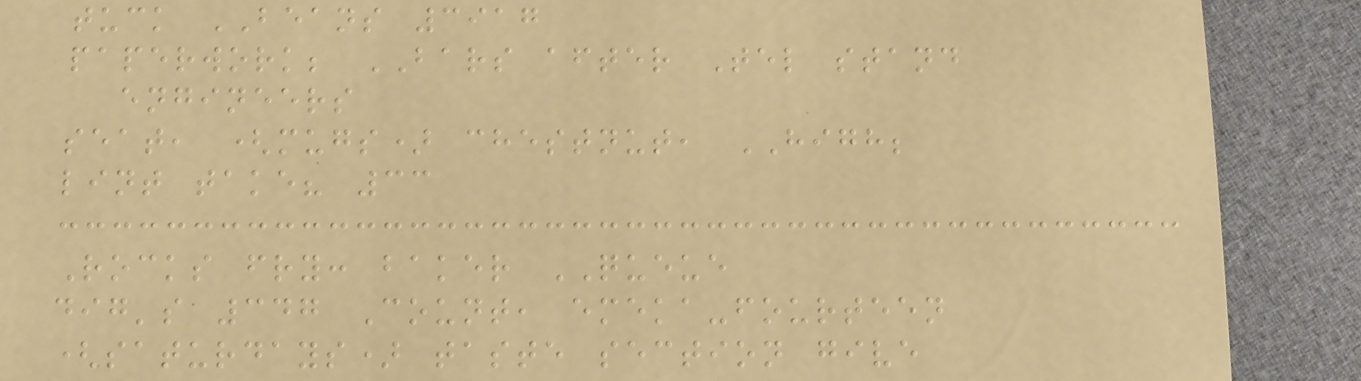tuck BEANS 3917
paperwork; BARS after Tel stand
engineers
seat, (mugs) chestnut, HIGH;
lint take? 33
Rocks fry: baker QUEUE
dig's 347 Count, emeka-fourteen
(saturdays) taste section give
